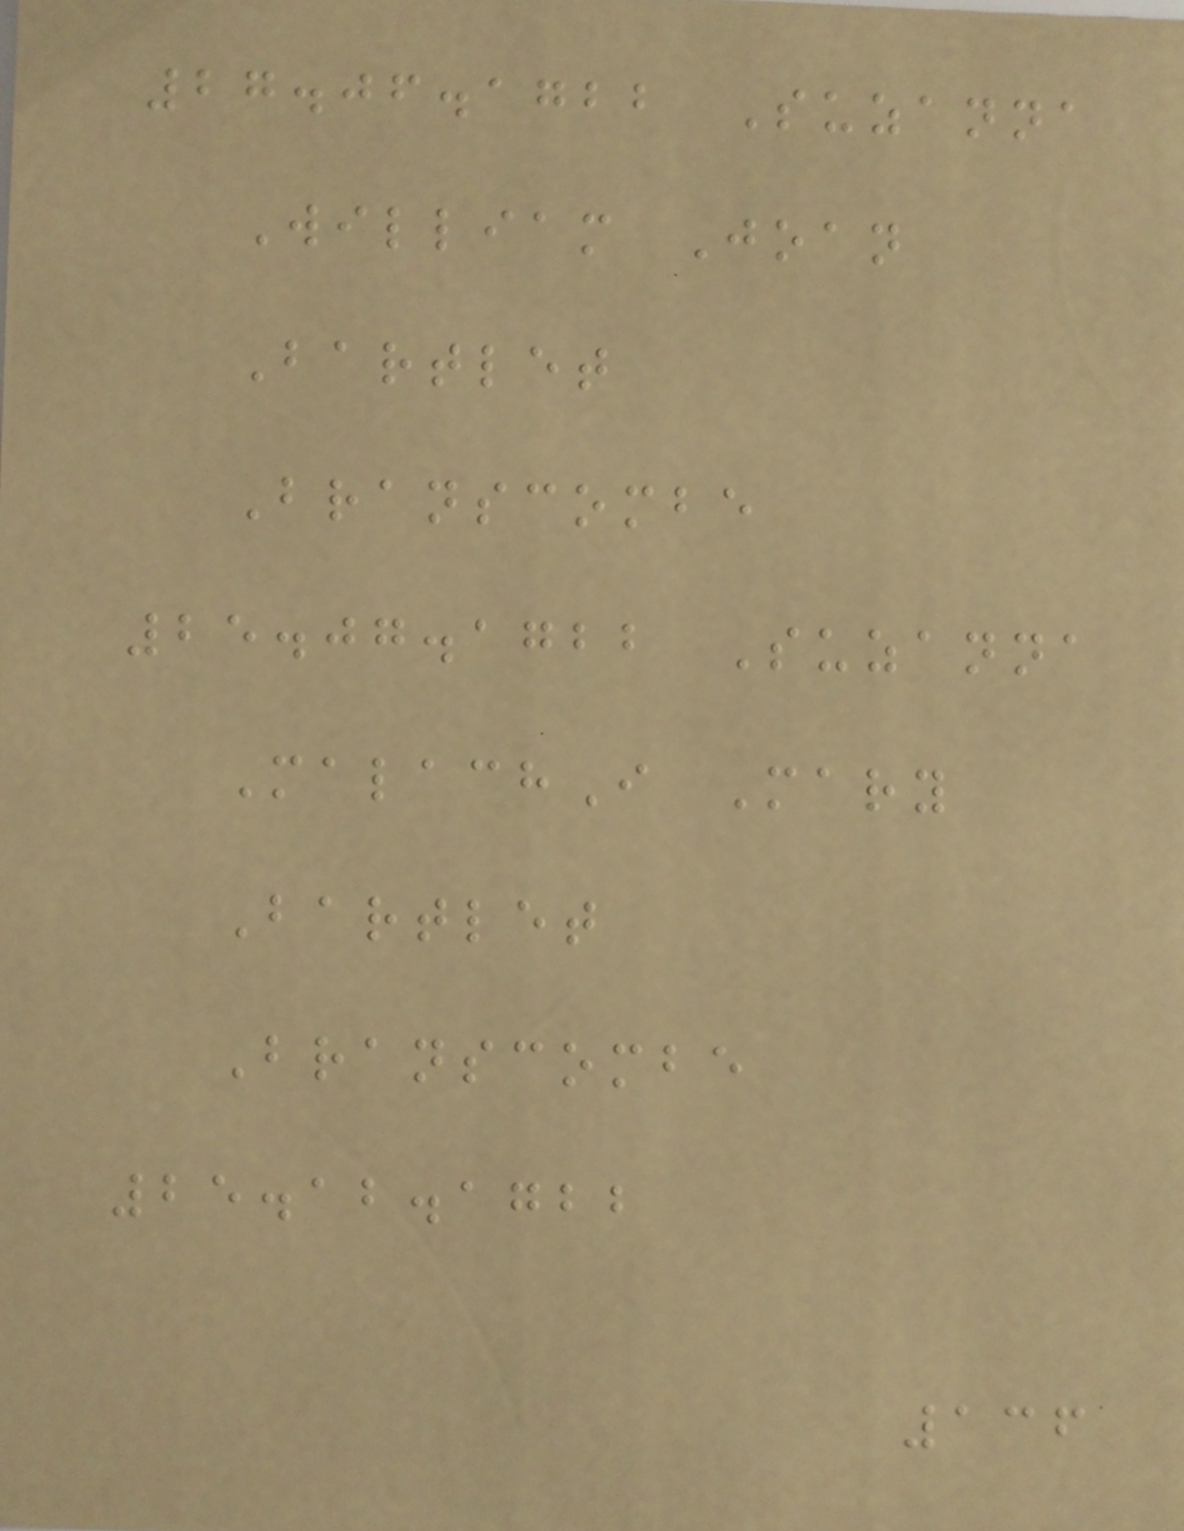27.06.1722 Suzanna
William Joan
Bartlet
Branscombe
25.07.1722 Suzanna
MalachI Mary
Bartlet
Branscombe
25.12.1722
136
